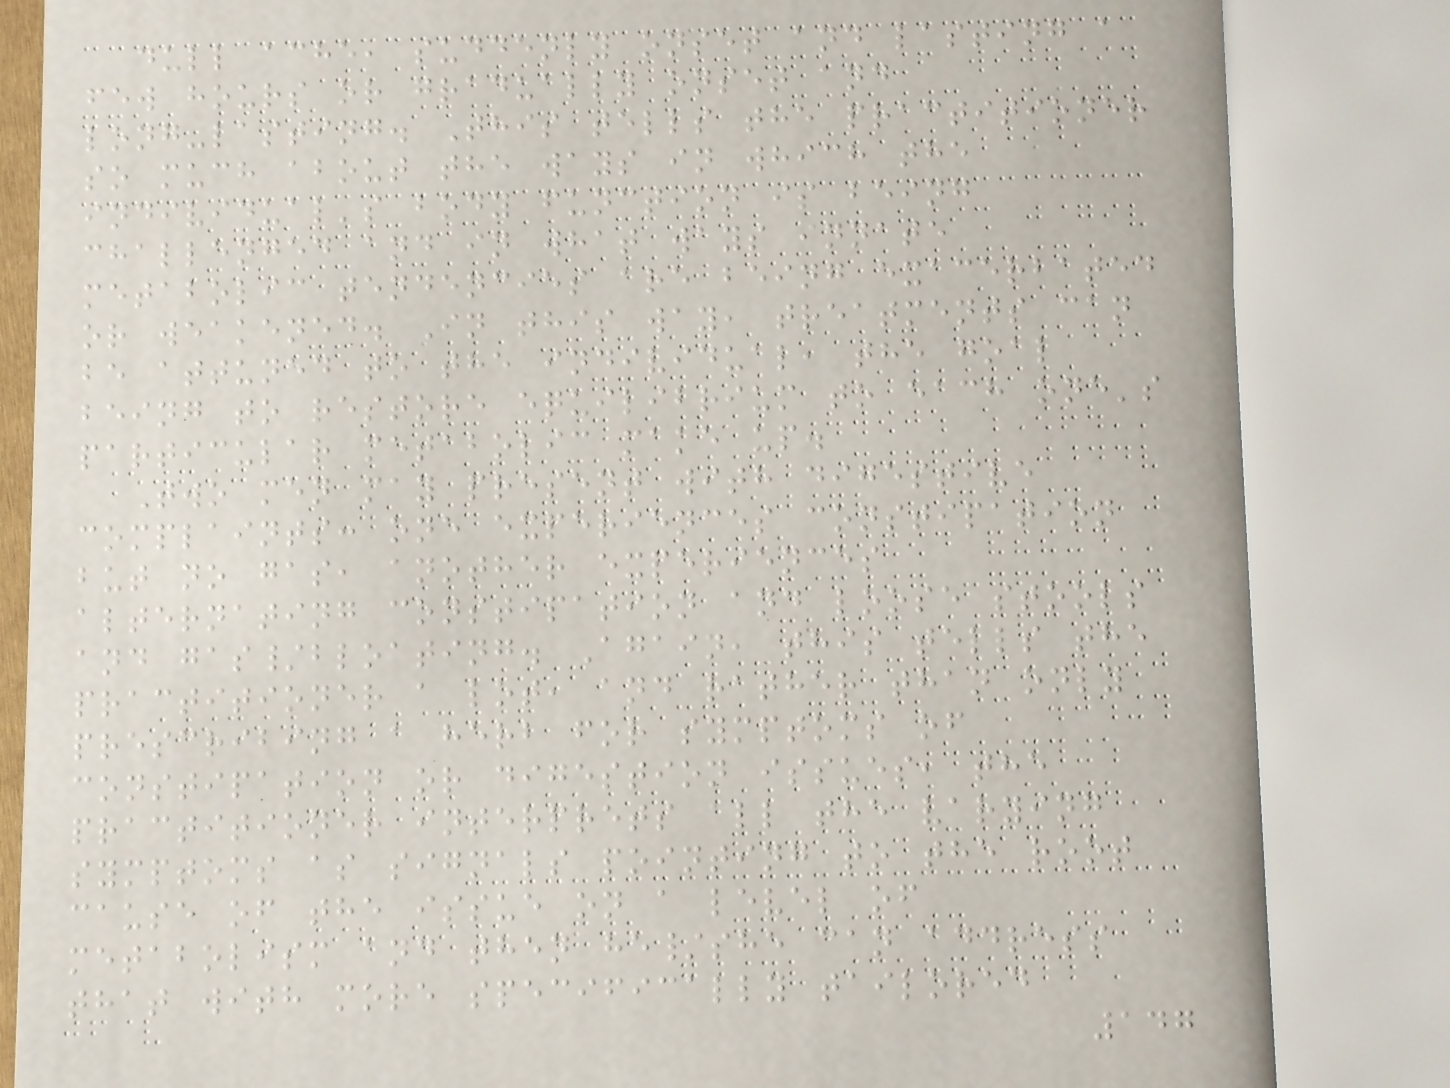dull ache, suddenly onset and lasting a
few hours or gradually onset and
long-lasting. This tells the practitioner
so much about the ways in which the
individual's body function is being
challenged and in what ways innate
metabolic tendencies are being exacerbated
or weakened. In this way, treatments can
be attuned to the individual, the goal
being to restore equilibrium to each one's
particular metabolic make up.
Two men may present with digestive
complaints: one experiences constipation
but no gas, another experiences
alternating constipation and loose stools
and gas/bloating. Again, this tells the
practitioner a lot, and rather than only
prescribing a herb for symptoms of
constipation or digestion issues, the
practitioner interprets all the varying
symptoms as signals pointing to the root
cause of the issue on a level of
metabolism and then he/she can address
that with more specifically tailored
147
